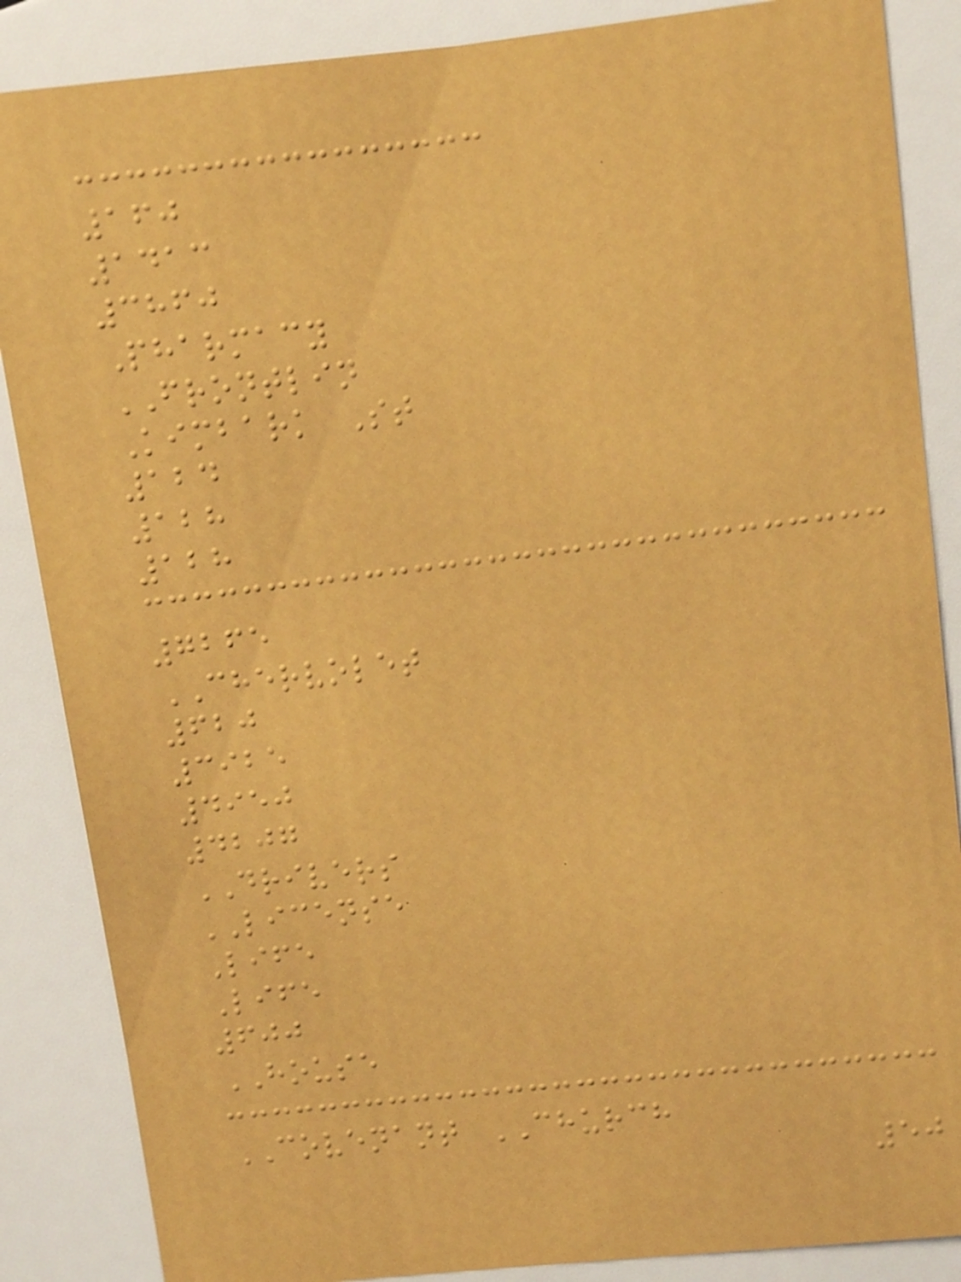160
1413
3860
Pharmacy
FRONTLIN
Kimbark St
124
128
128
7265
CHERVOLET
620
3925
4950
4207
DRIVERS
LICENSE
Life
Life
600
HOUSE
COVENANT CHURCH
50
